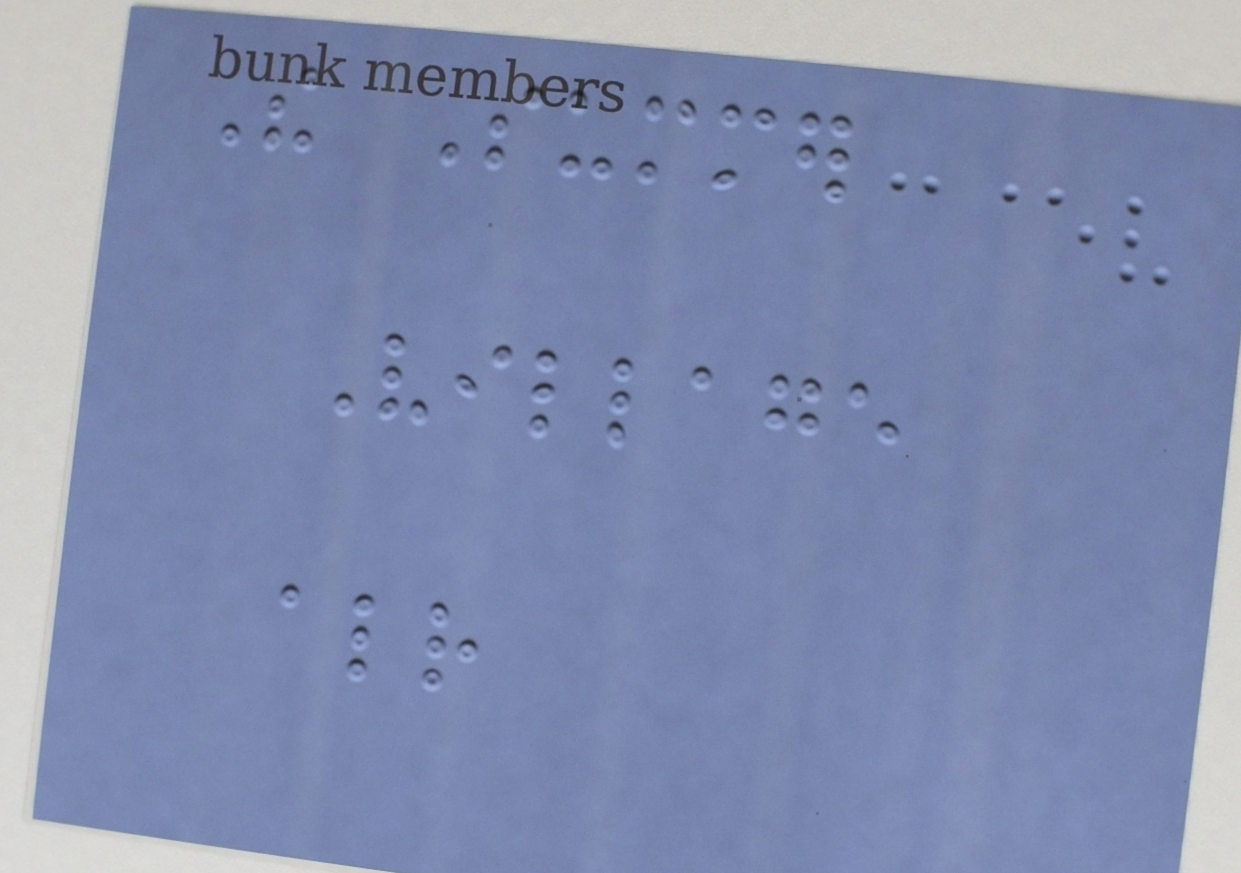The Summer
Village
already
